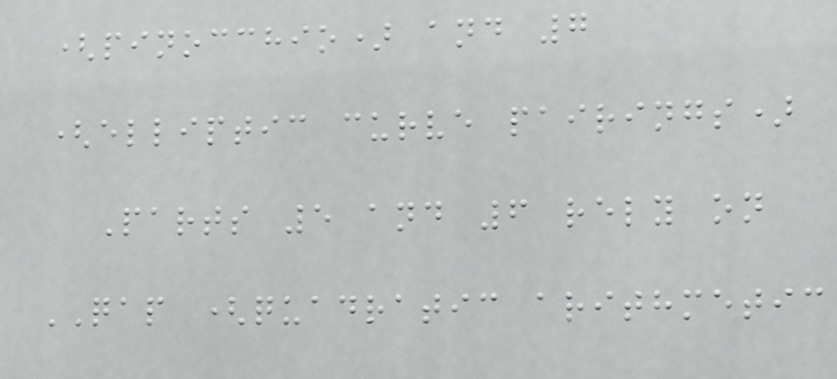(pinocchio) and 7
(elliptic curve pairings)
Parts 5 and 6 rely on
QAP (quadratic arithmetic
